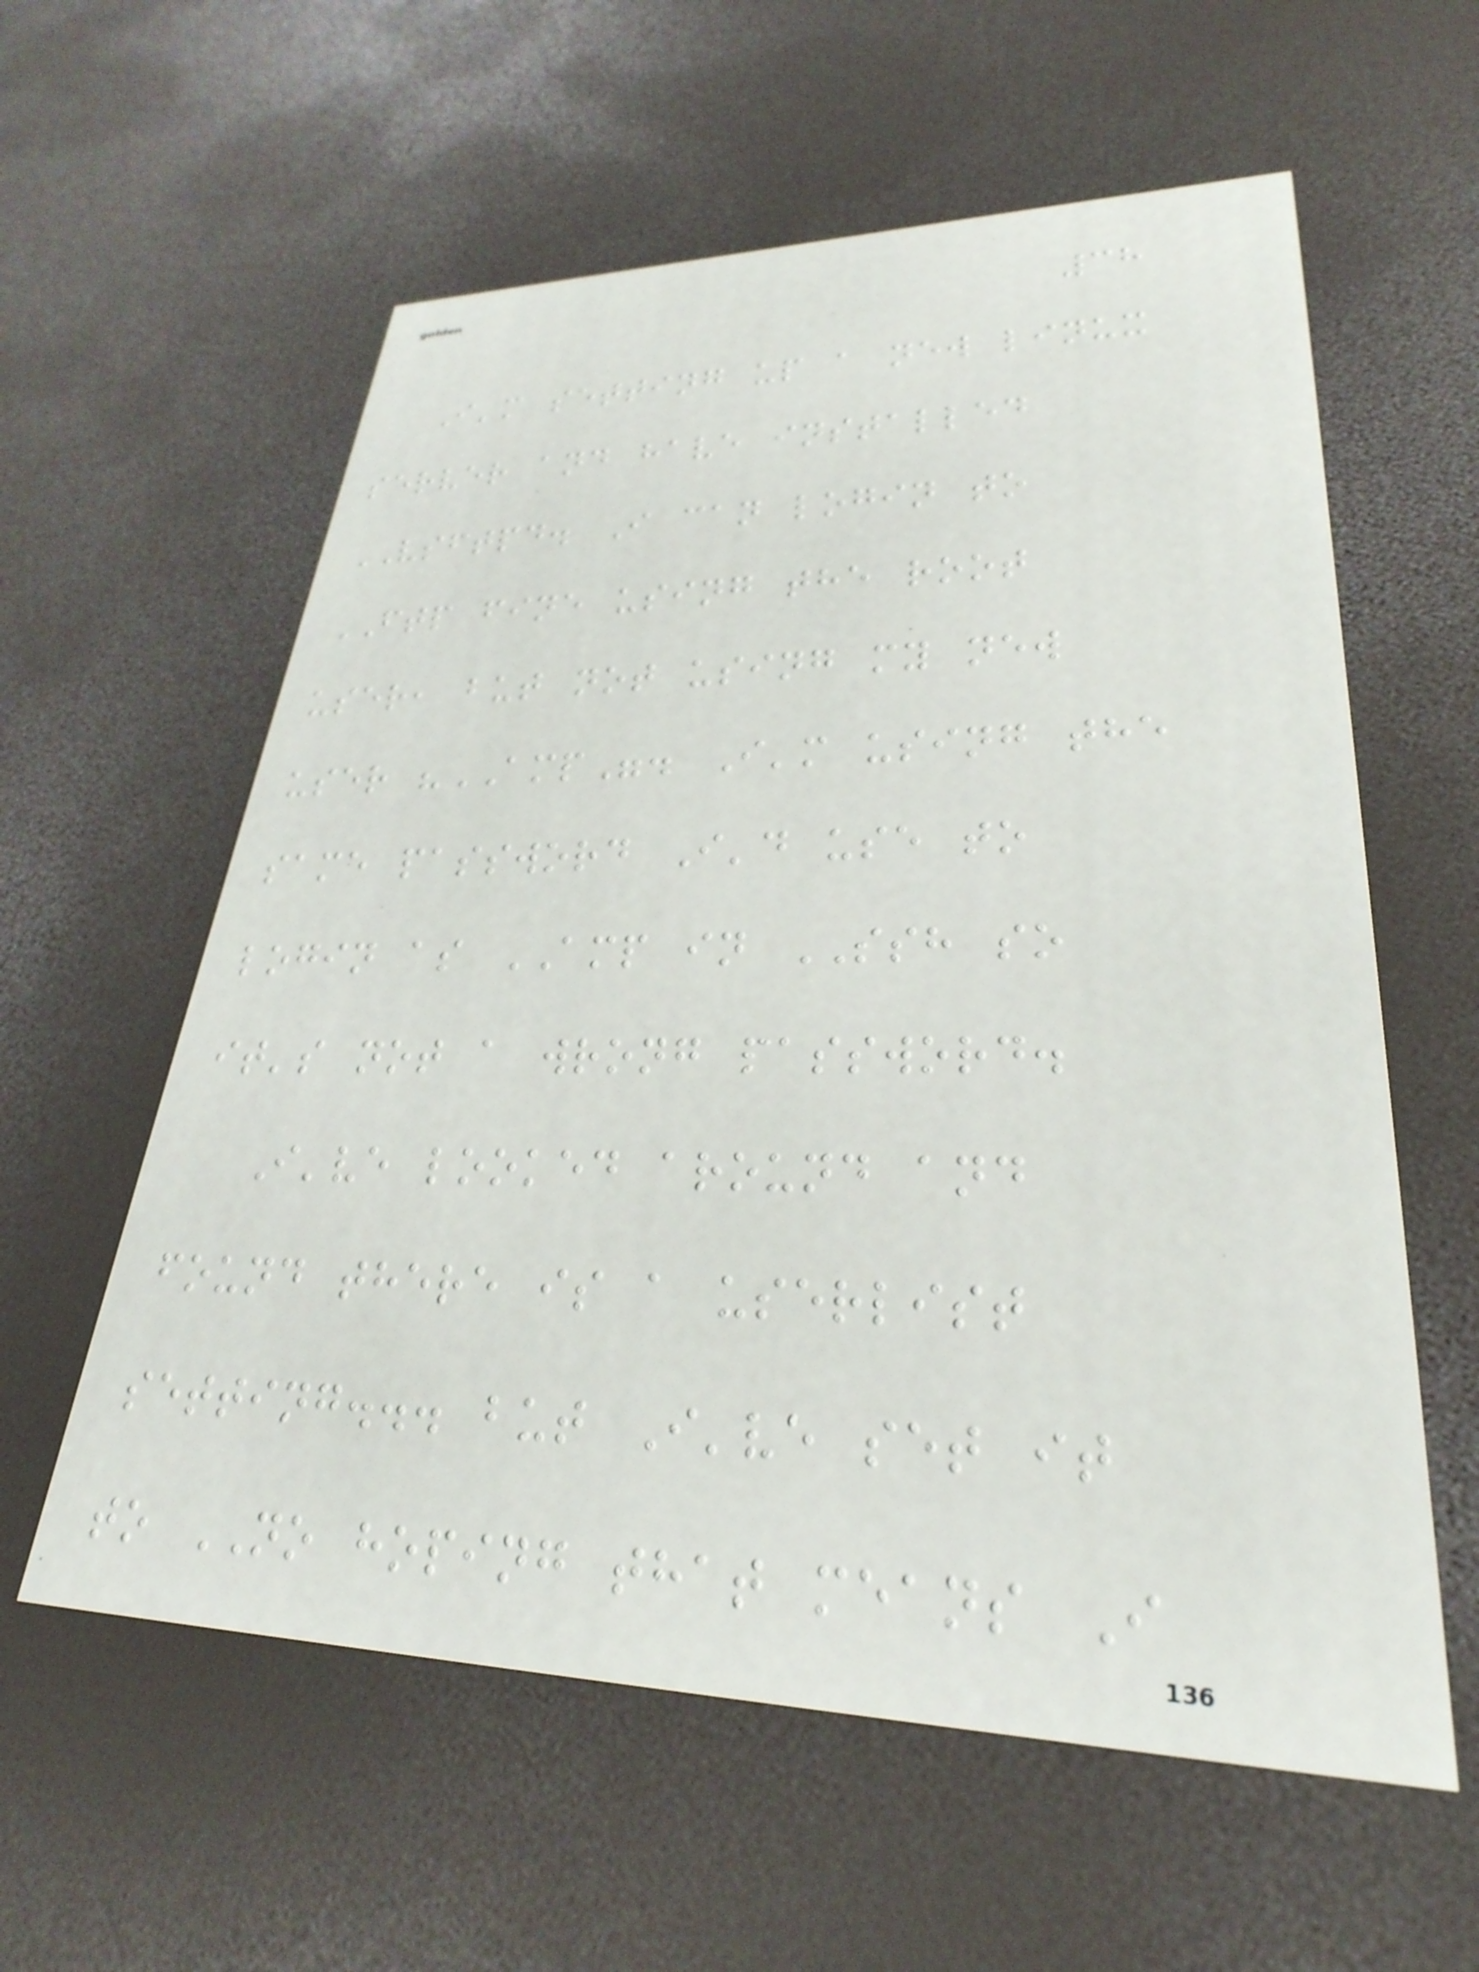38
I'm setting up a new linux
server and have installed
VSFTPD. I can login to
FTP fine using the root
user, but not using my new
user "AMP". I'm using the
same password I'd use to
login as AMP in SSH so
it's not a wrong password.
I've looked around and
found there is a userlist
setting... but I've set it
to NO hoping that means I
